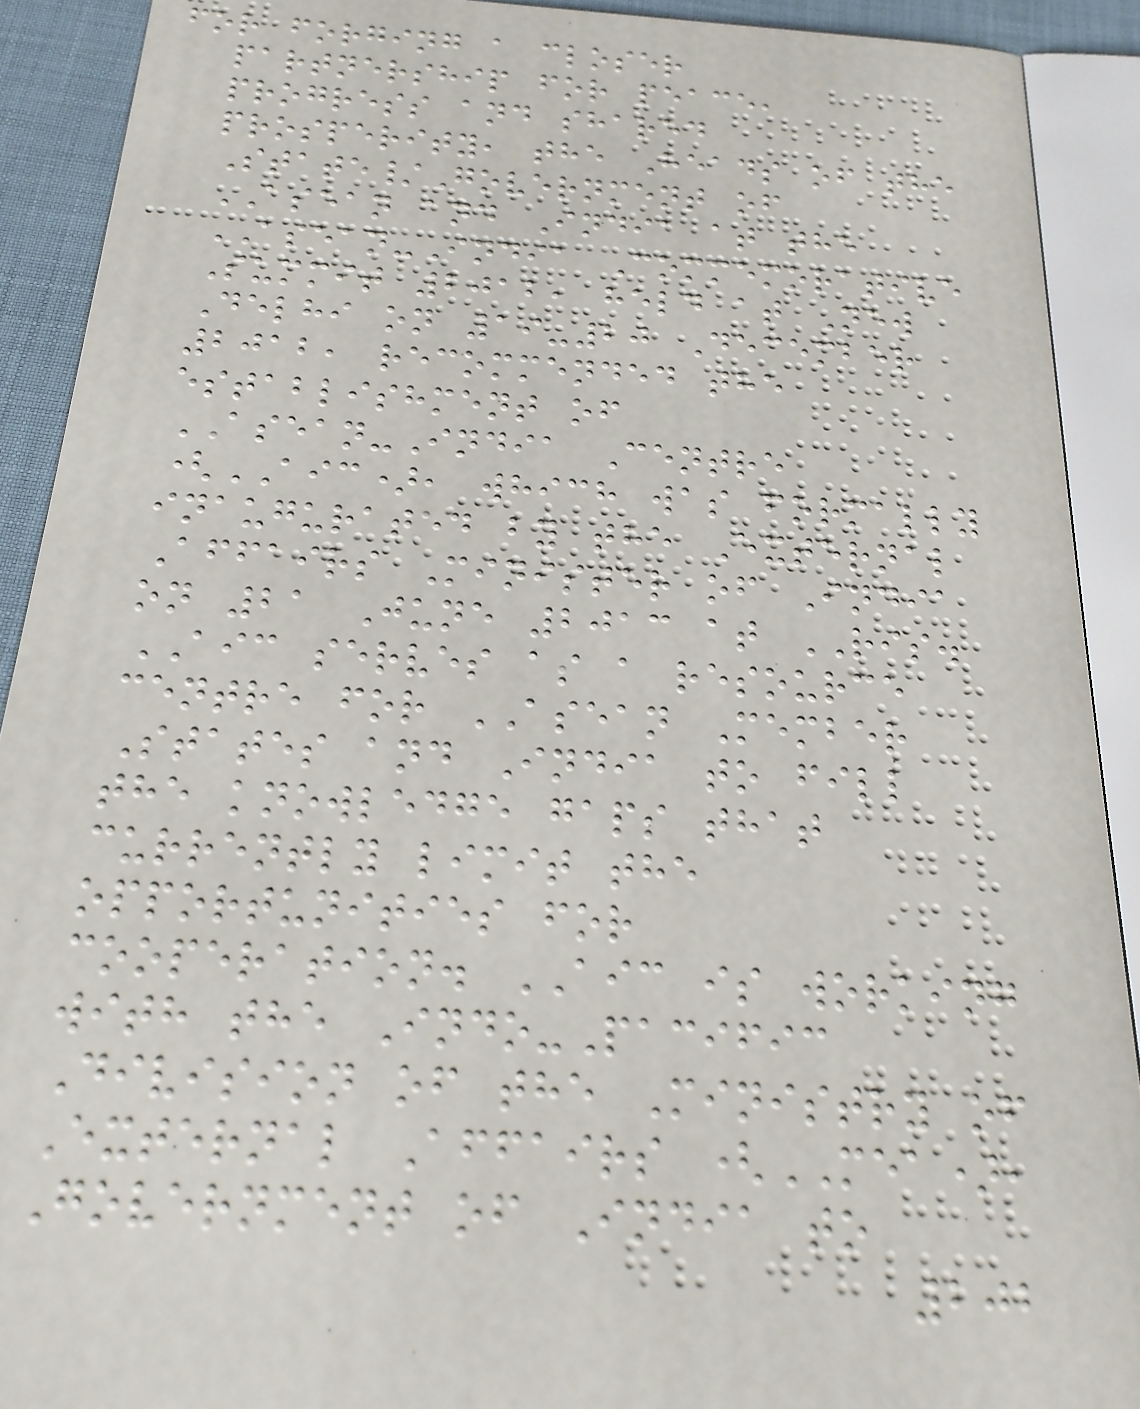for forging a closer
partnership for peace,
progress and shared
prosperity, the Heads of the
State/Government of
ASEAN and India at the
ASEAN-India Commemorative
Summit 2012, held at New
Delhi on 19-20 December
2012, recommended the
establishment of
ASEAN-India Centre
(AIC), which was formally
inaugurated by the External
Affairs Minister of India
on 21 June 2013 at RIS.
AIC serves as a resource
centre for ASEAN Member
States and India to fill
the knowledge gaps that
currently limit the
opportunities for
cooperation. AIC is working
with the Indo-Pacific
Division of the Ministry of
External Affairs (MEA),
Government of India to
202
